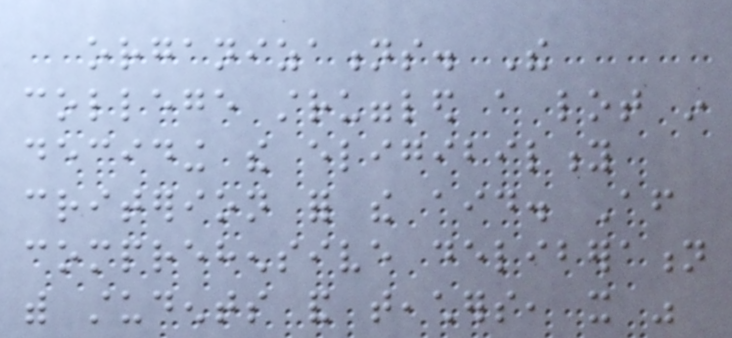organizations. The
college struggled a lot in
deciding the eligibility
criterion for the aid. After
comprehensive deliberation
with students and teachers, it was
